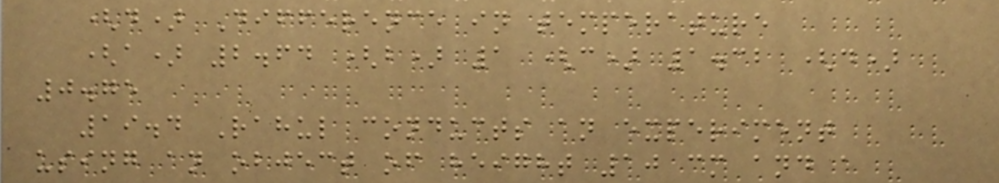(d) Difference in temperature
(a) 2.64 (b) 1 (c) 1.32 (d)
0.75
19.4 Rahul conducts an experiment
using an object of height 10 cm and a
